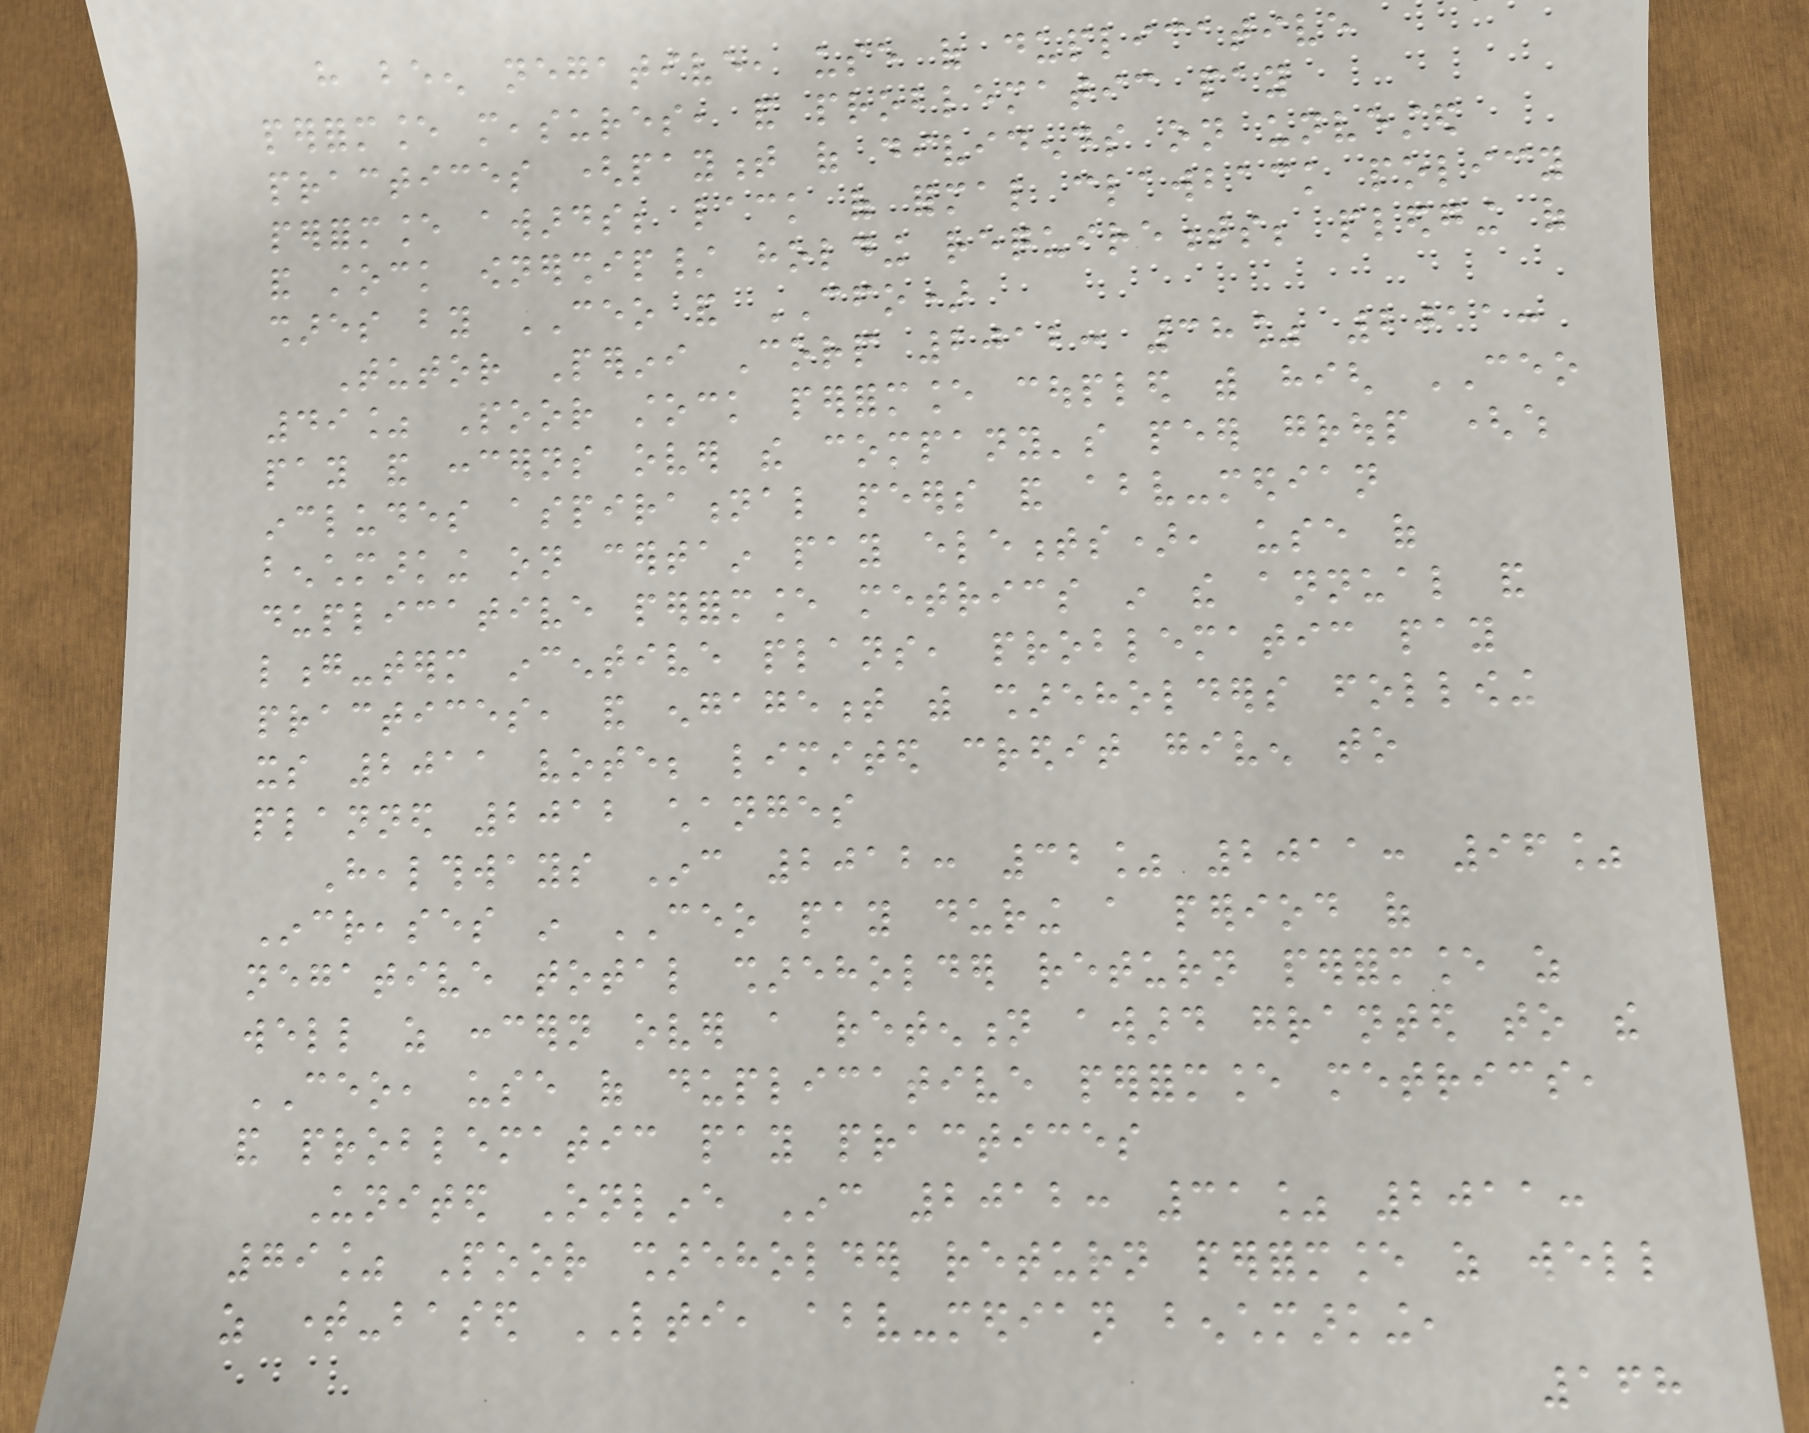have been negative, use of duplicative
performance measures, and problematic pay
practices (payment of dividends on unvested
performance awards; lack of formal clawback policy
and stock ownership/ holding requirements; pledging of
shares by CEO and CFO)
Tutor Perini Corp 2012: 38% 2011:
49% Poor stock performance coupled with high CEO
pay and concerns over the company's peer group (which
includes aspirational peers and above-median
benchmarking on certain pay elements), use of
duplicative performance metrics in the annual and
long-term incentive plans, problematic pay
practices, and engagement with shareholders following
its 2011 vote; limited credit given to
planned 2012 changes
Healthways Inc 2012: 32% 2011: 96%
Increases in CEO pay during a period of
negative total shareholder return performance as
well as concern over a retention award granted to the
CEO, use of duplicative performance metrics,
and problematic pay practices
United Online Inc 2012: 31% 2011:
79% Poor shareholder return performance as well
as time-based LTI, above-median benchmarking,
168
